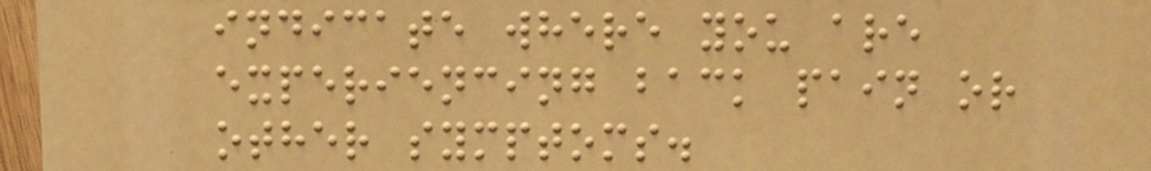indicate where you are
experiencing back pain or
other symptoms.
